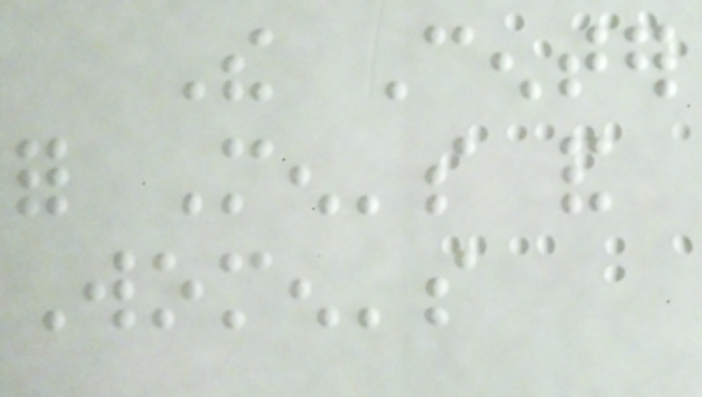The Center
for Men's and
Women's
